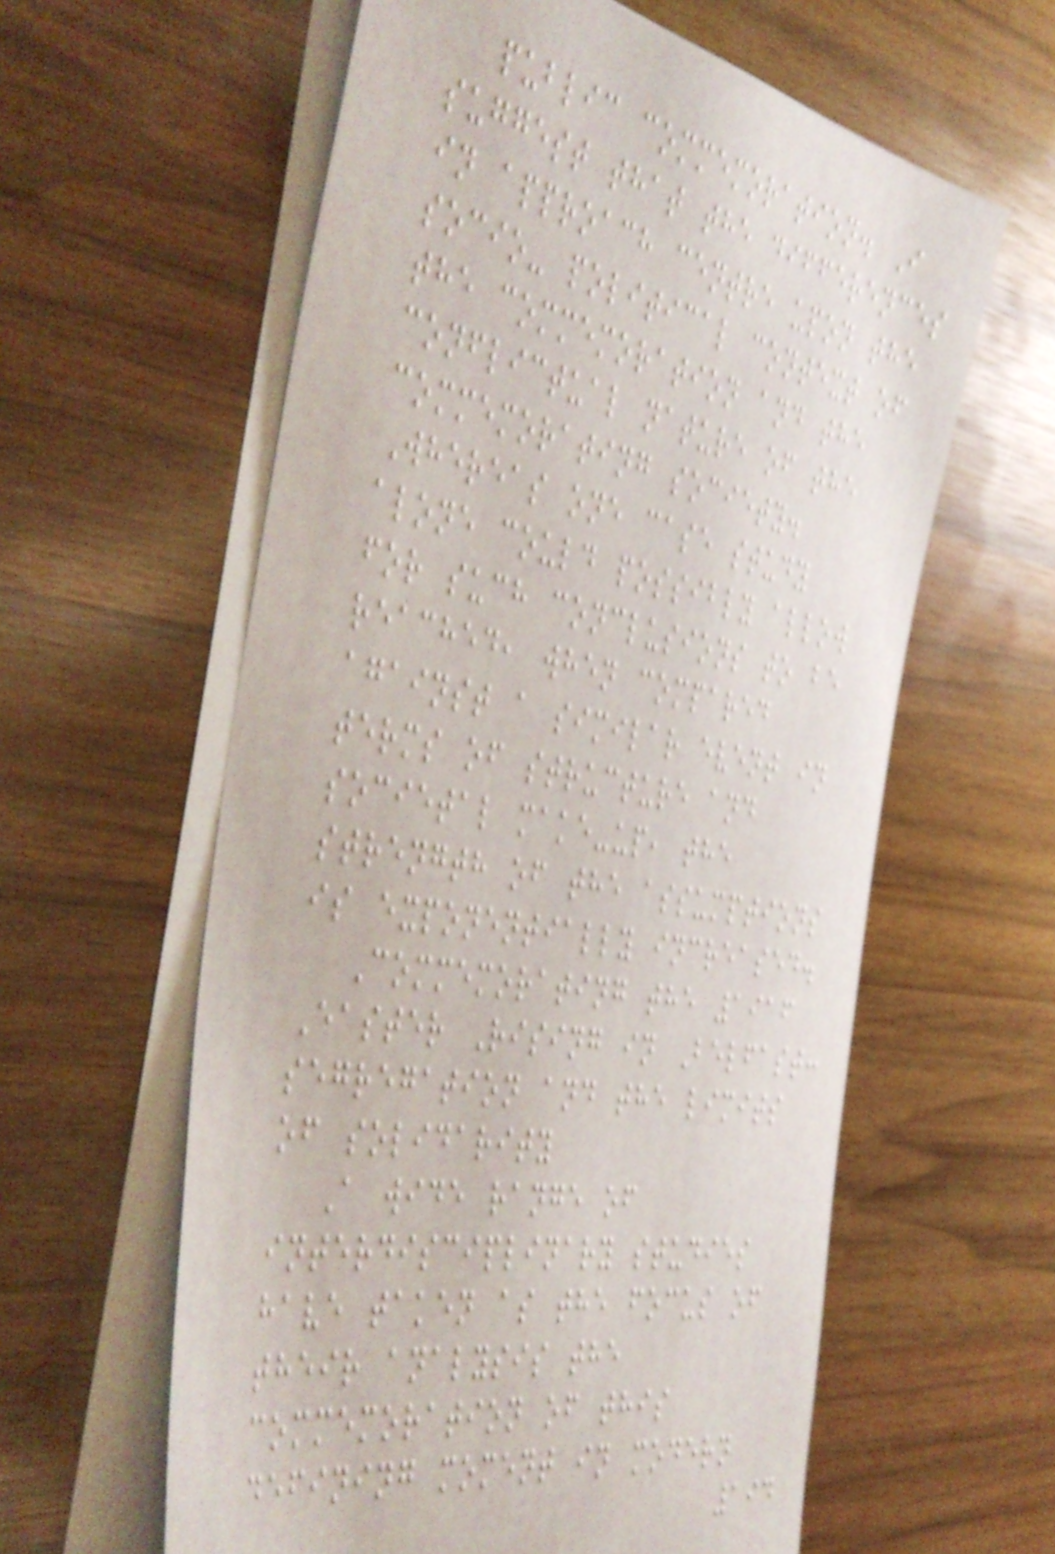public commemoration. I
suggest that the differences
in approach centre upon the
socio- political context of
the commemoration and the
conflictual nature of the
commemorating society.
Whereas one case study
alone could possibly allow
for such conclusions to be
reached, when compared
against a similar event in
terms of structure and
societal make-up, the
strength of the assumptions
is exponentially increased.
Commemorating the 1916
Easter Rising in Belfast:
segregation and the limits
of solidarity
A wide range of
interdisciplinary studies
have taken as the focus of
their analysis the
commemoration of this
defining moment in modern
194
